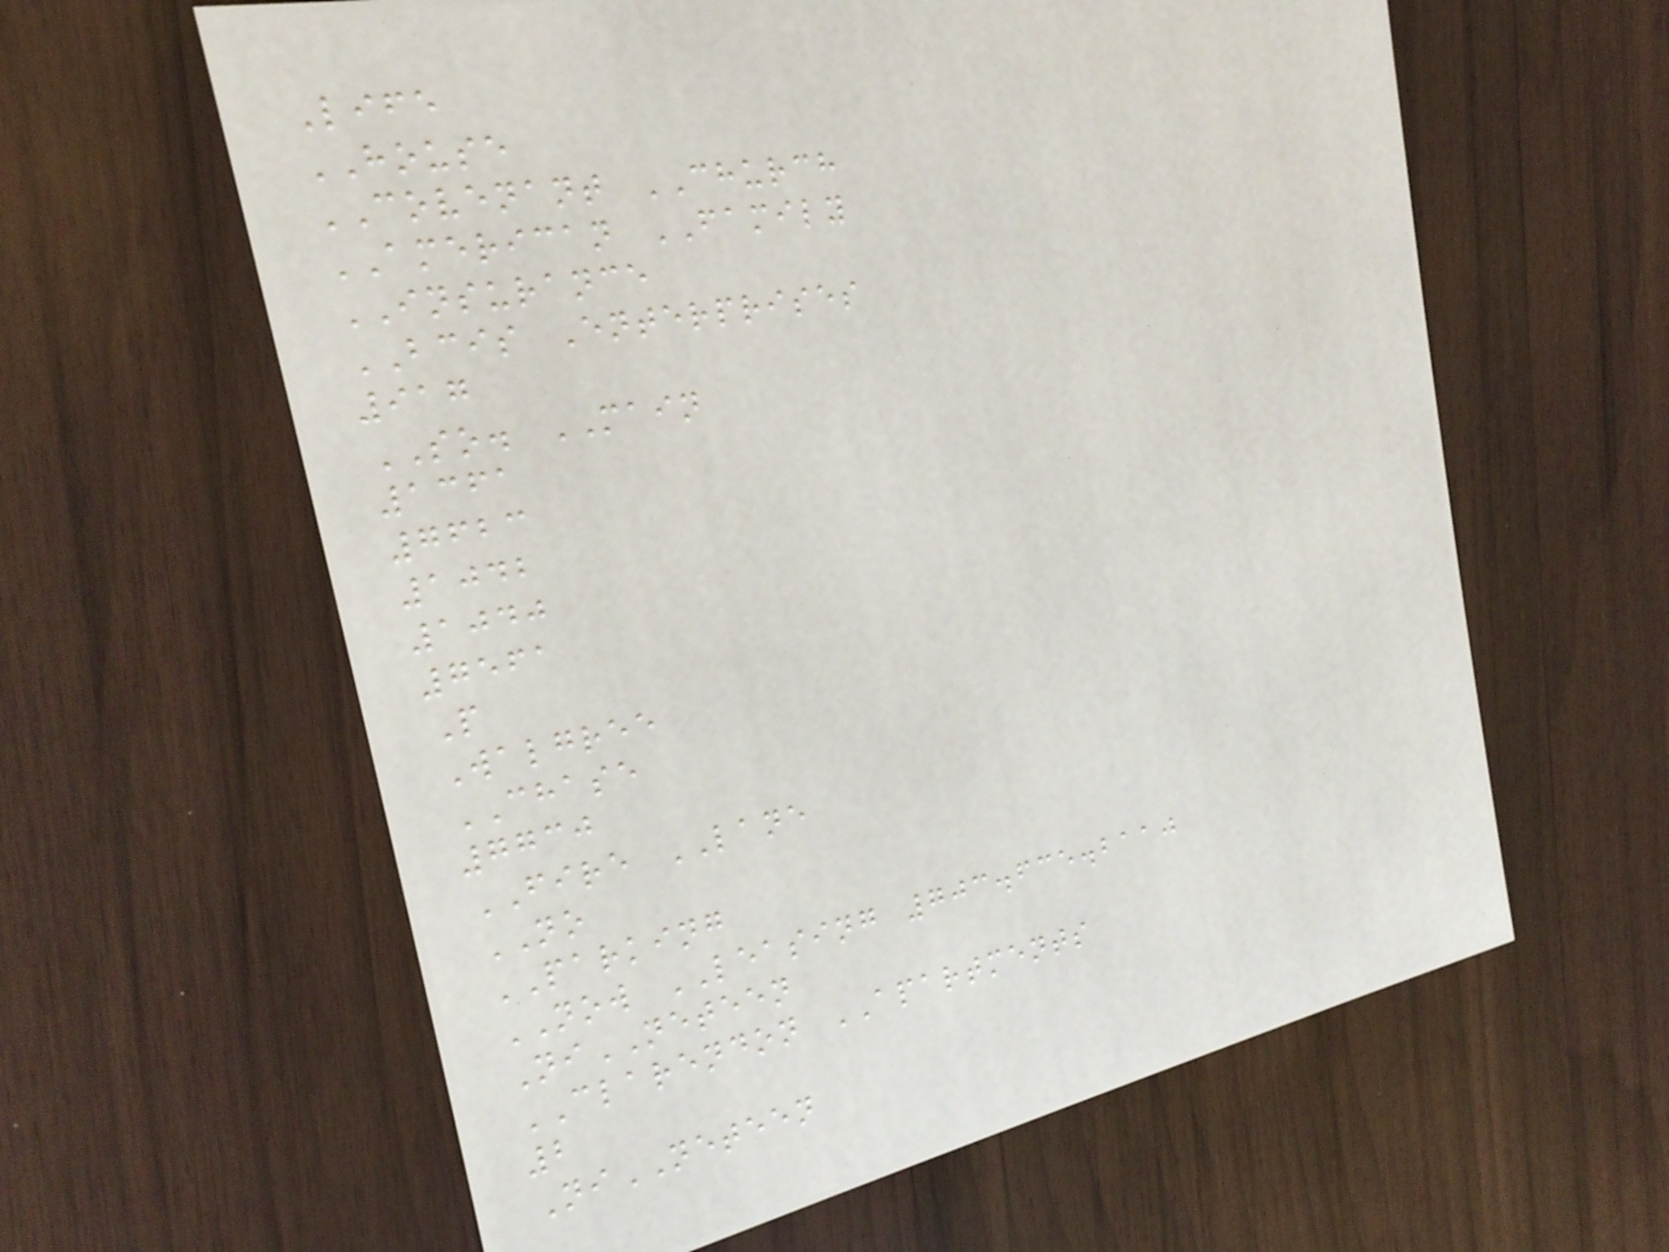Life
HOUSE
COVENANT CHURCH
AMERICAN FAMILY
INSURANCE
BCIS Enterprises
917
SO. MAIN
1361
7623
1042
1040
7561
P
Walgree
CHASE
7730
FIRE LANE
NO
PARKING
NOW LEASING 703.635.2110
NiNETEEN
CLARENDON APARTMENTS
2
NiNETEEN
